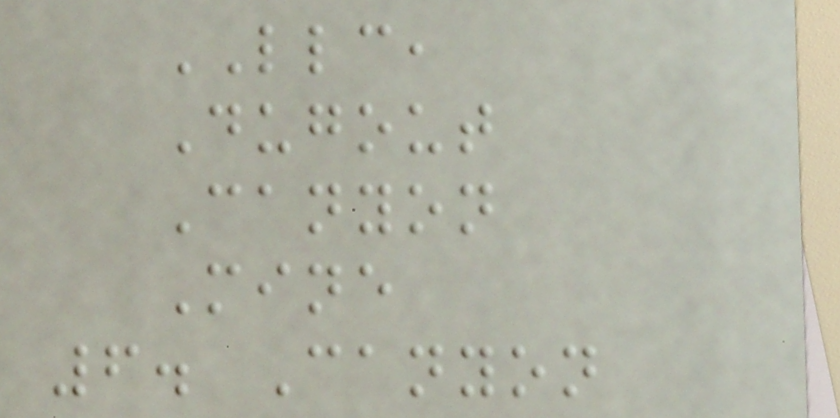LLC,
Dugout
Canyon
Mine
6. Canyon
